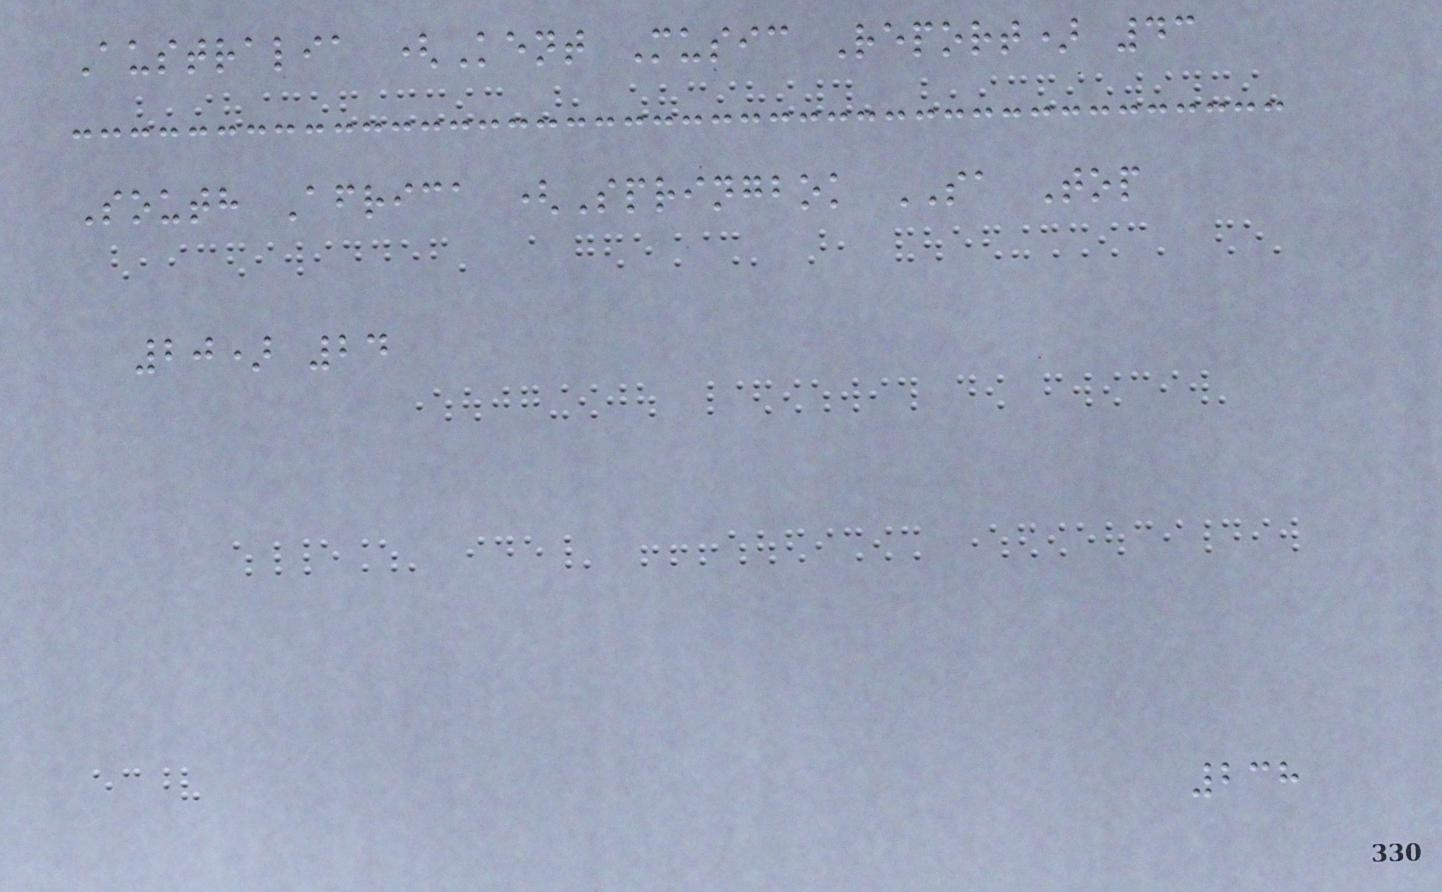Australia (Kent Music Report) 43
South Africa (Springbok SA Top
20) 24
238
